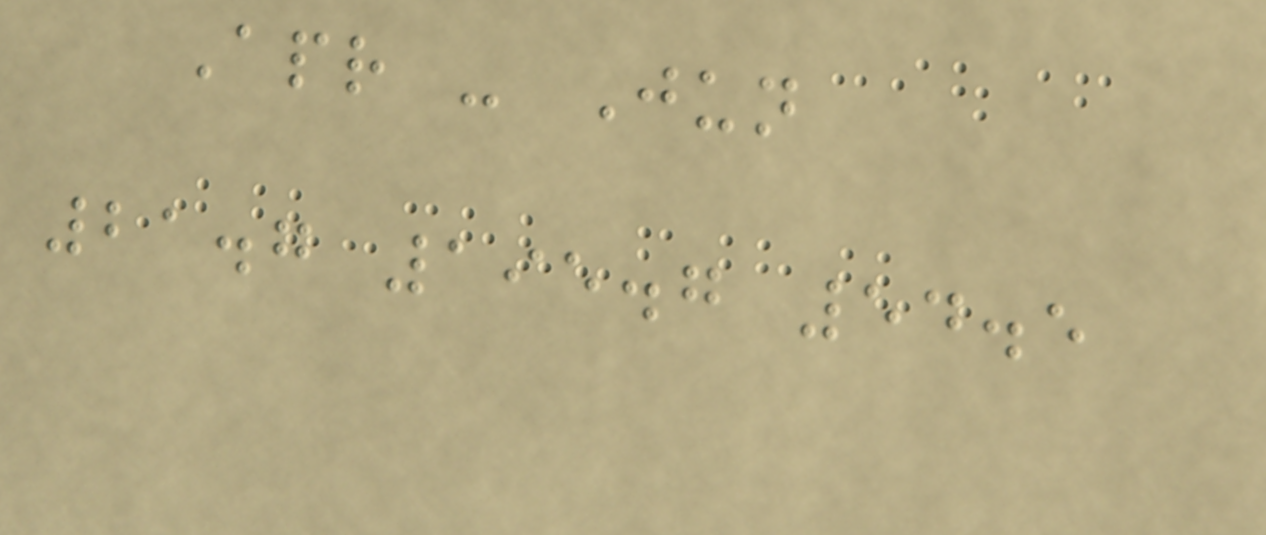Apr - Jun
21.7 195.7 54.5
